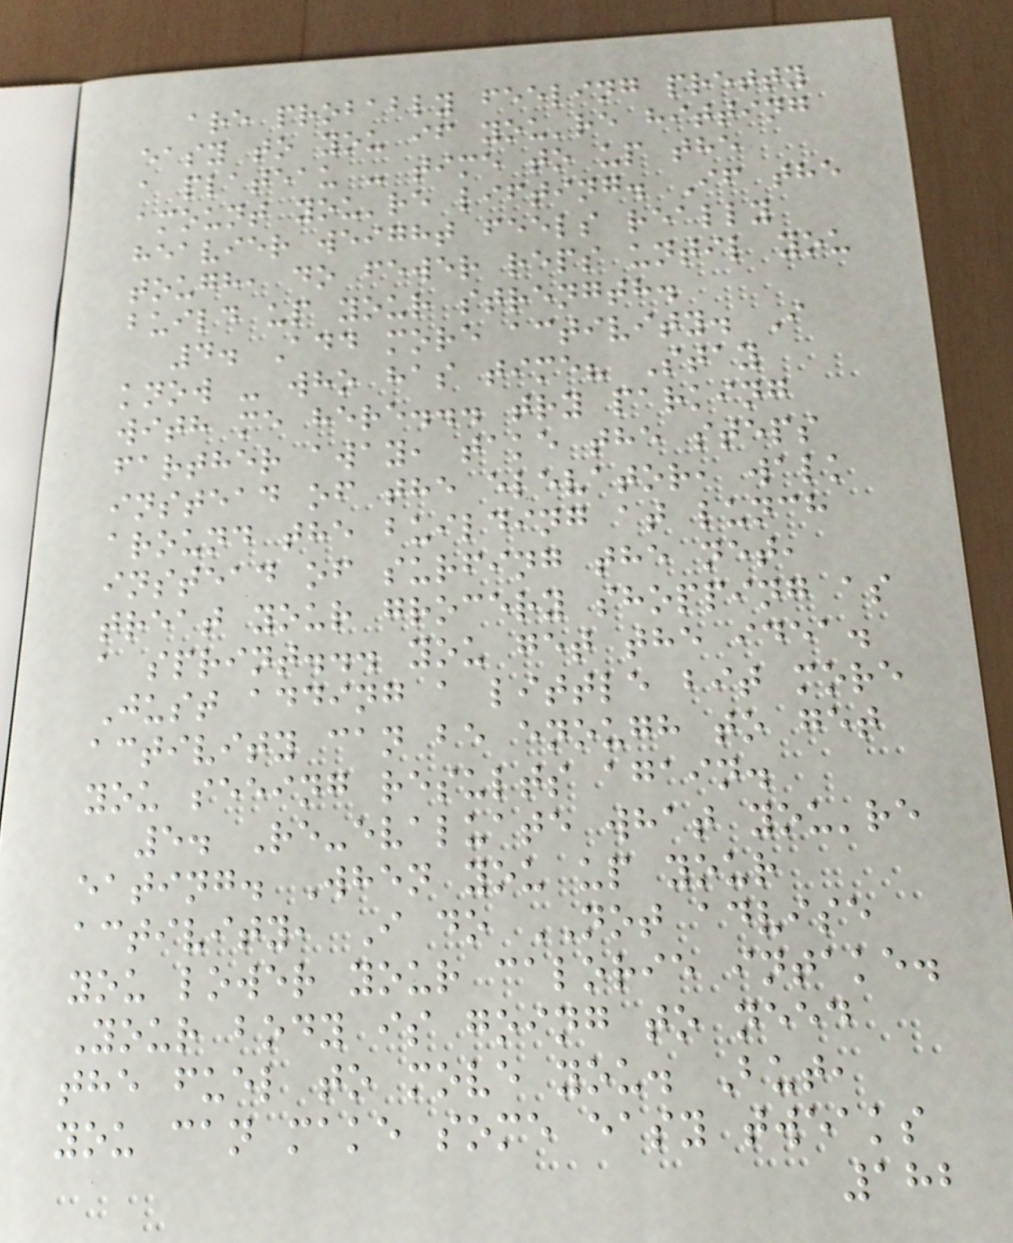are probably feeling pretty
easy to you if you're hitting
a plateau - time to up the
amount you're lifting. If the
heavier weight feels really
tough, do fewer reps until you
build up your strength.
4. Add more activity. I
know - who has time? Stay
with me here... try parking
farther away, take the steps
instead of the elevator, walk
around the building at lunch
instead of surfing the net,
treat your grocery shopping as
a sprint... you get the idea.
Just adding a little bit more
activity can be enough to get
you seeing results again.
5. Re-evaluate what you're
eating. When you up your
activity, I do NOT advise
you lower your calorie intake.
Your body is going to need
the fuel to move you. But,
you can make some easy tweaks
182
